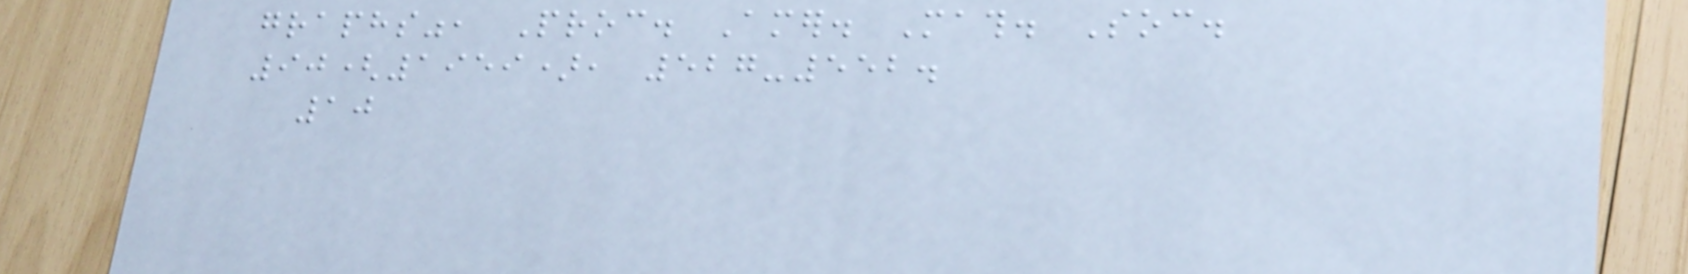graphs", Proc. Amer. Math. Soc.
90(1959), 527-552.
10
